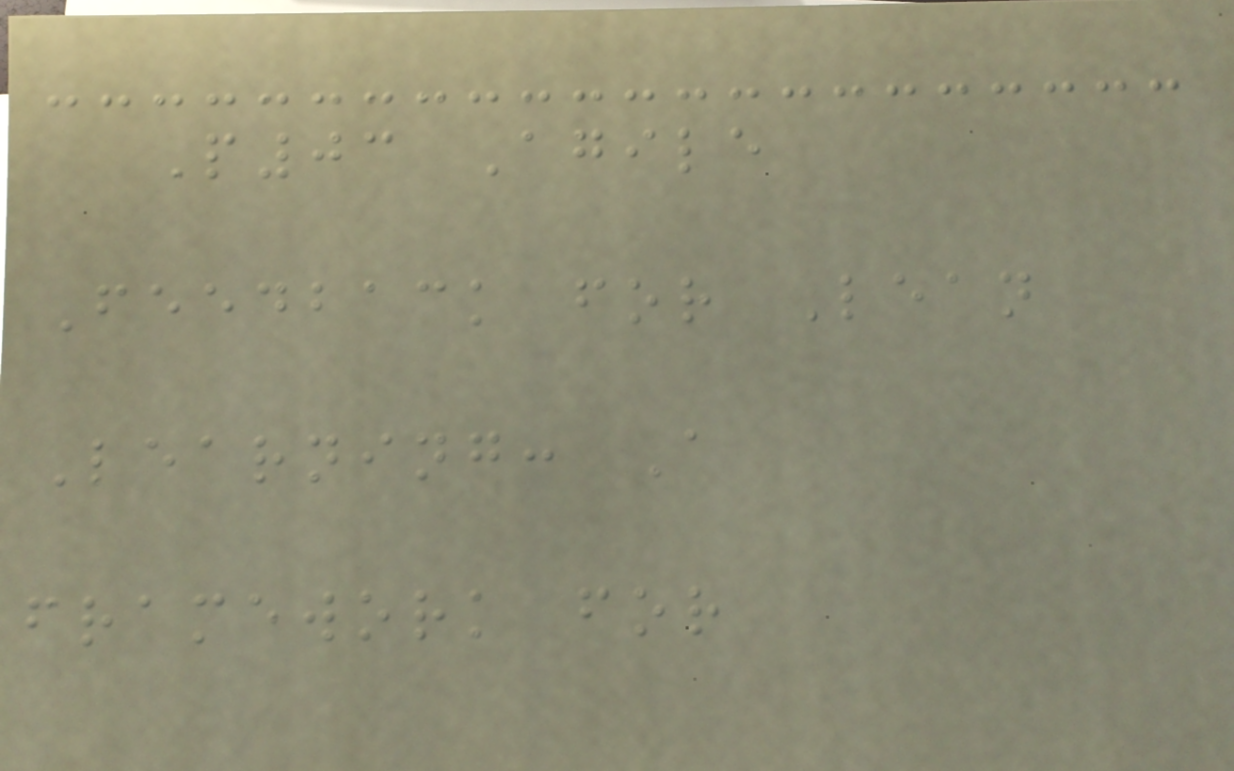P03 Agile
Feedback for Lean
Learning: A
framework for
